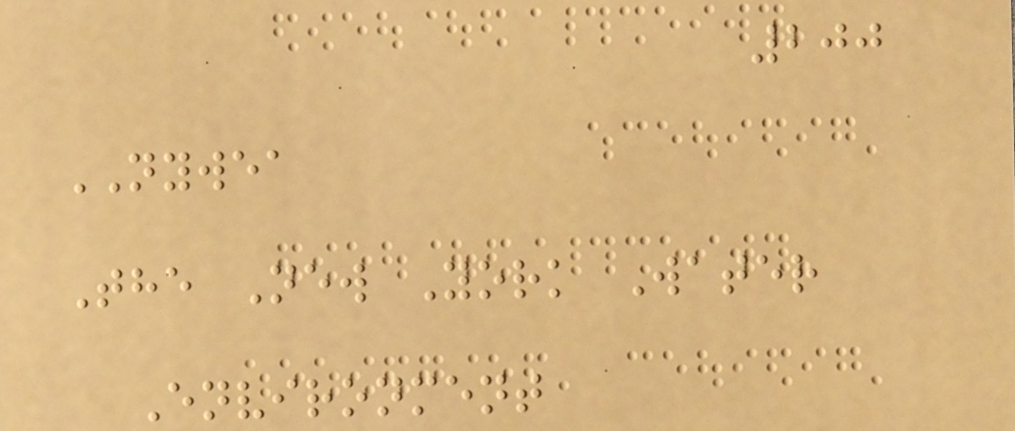200
NYWEA
The New York Water
Environment
